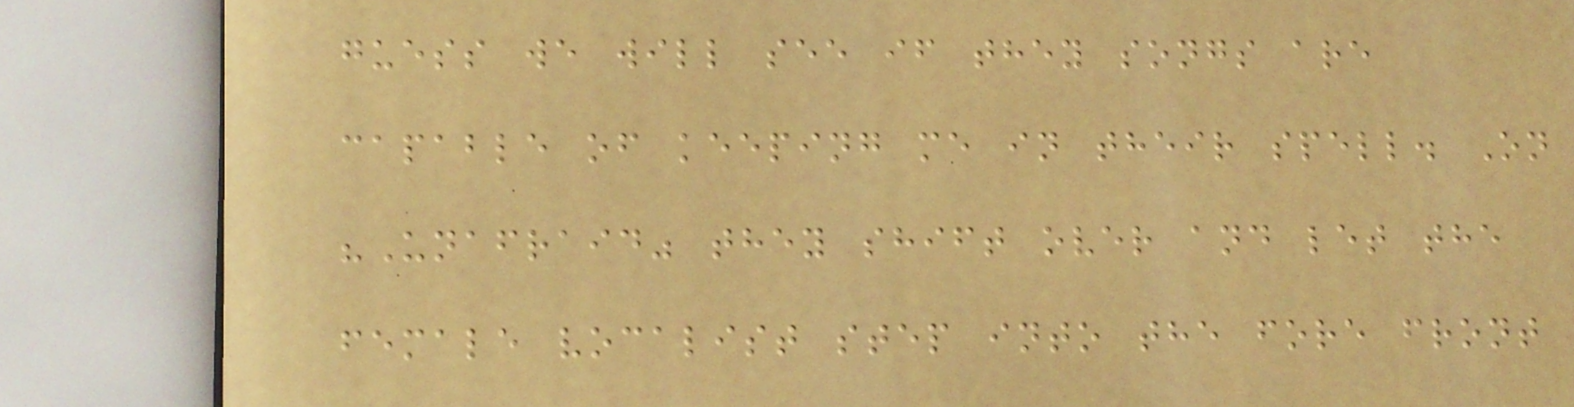guess we will see if they songs are
capable of keeping me in their spell. On
"Unafraid" they shift over and let the
female vocalist step into the fore front
